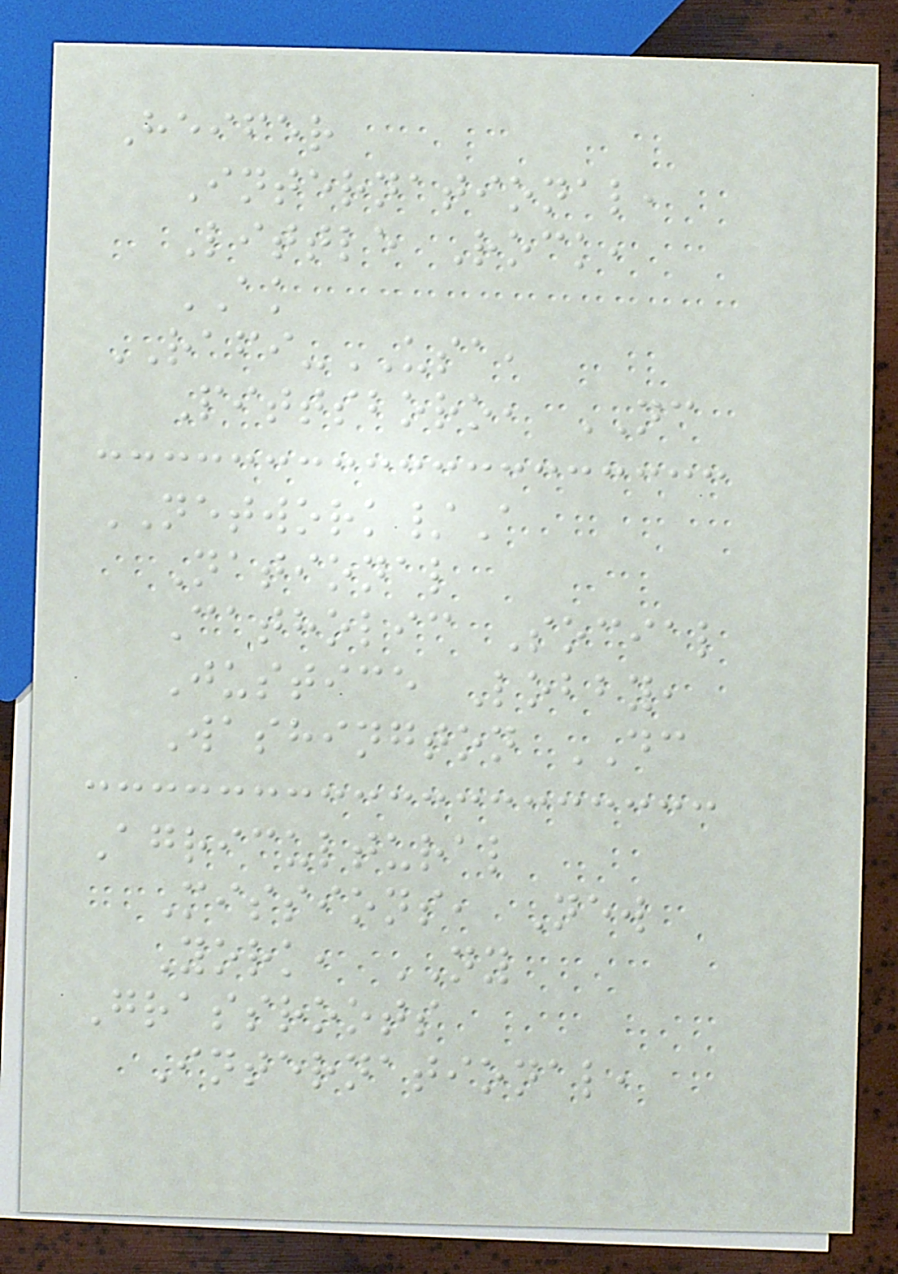Heifer
International,
Little Rock,
AK
RAFI-USA,
Pittsboro, NC
NETWORK/A
National
Catholic Social
Justice Lobby,
Washington DC
Agricultural
Missions, New
York, NY
Grassroots
International,
